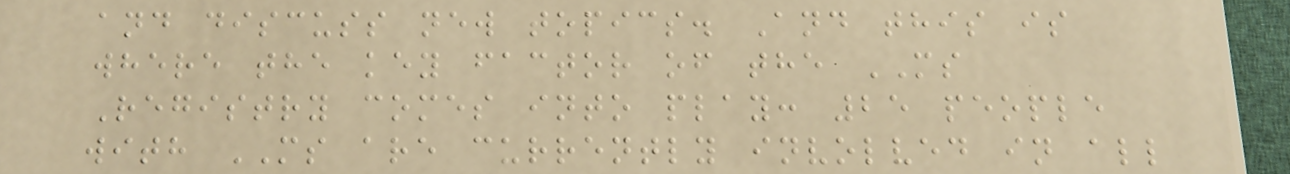and discuss new topics. And this is
where the key factor of the MS
Registry comes into play: 25 people
with MS are currently involved in all
